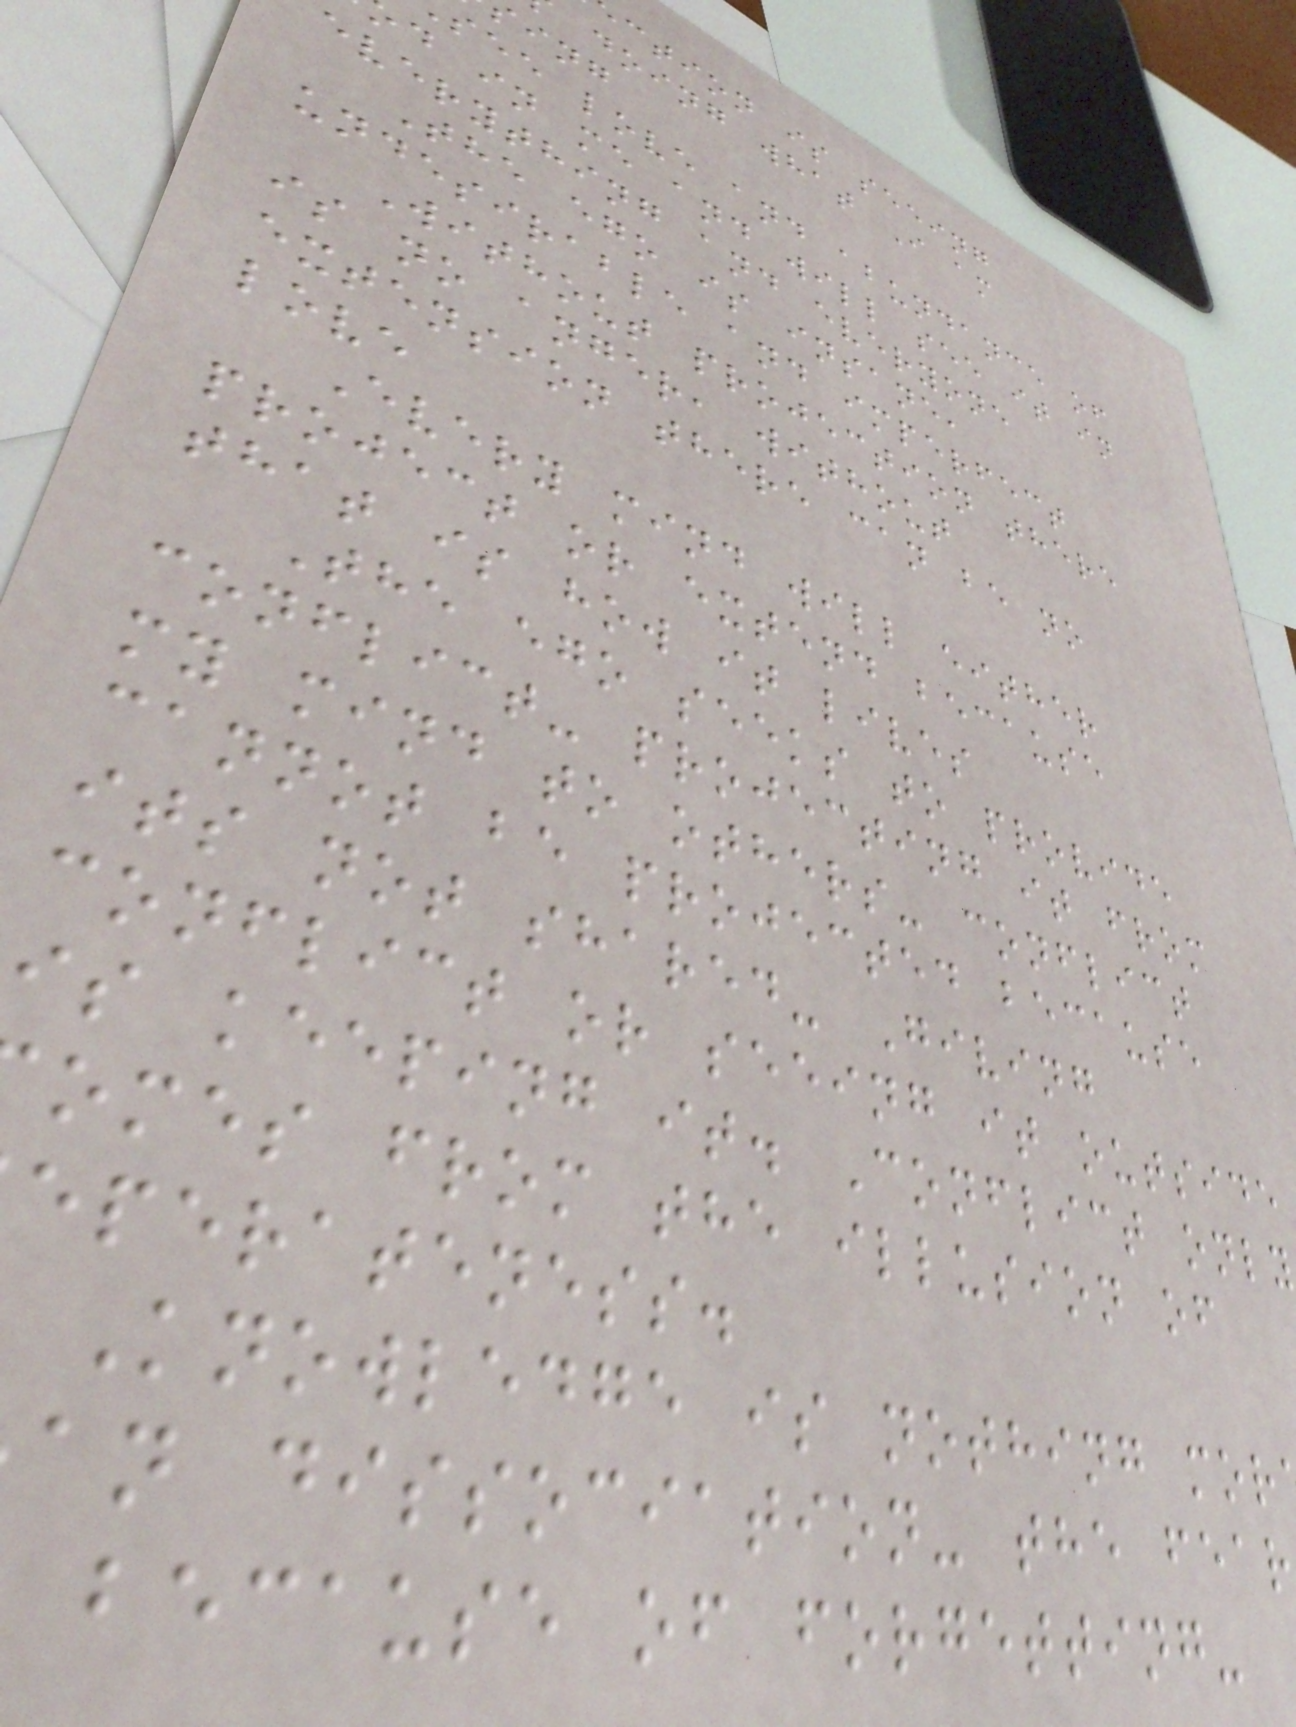ction is seeing
doing what I am
see love and abundance of
d in me and will see it in
everything and everyone
The ego is insane,
undesirable and imperfect
Without projection there
is no anger, without
extension there can be no
love
Every mind will either
project or extend because
that is how it lives
The ego seeks to provide
conflict- projecting it from
my mind to others- conflict
cannot be projected because
its not shared- Giving
conflict or seeing it outside
is keeping it. Conflict only
omes from the illusion of
eperateness.
Knowledge is nothing mor
an dissociation- the fear
because of forgetting-
